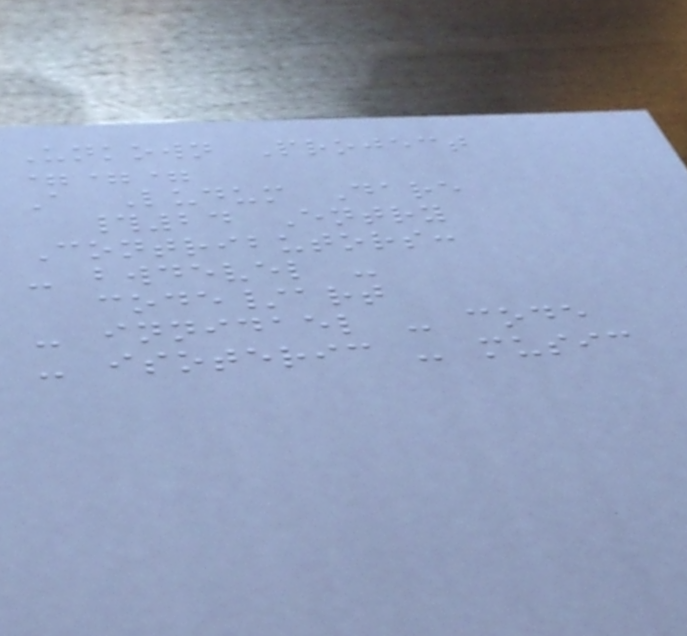Unkown Project
===
A Ludum Dare
#24 Entry
Contributors:
- bwdevel -
code/art
- innidael - code
- isoteric - music
